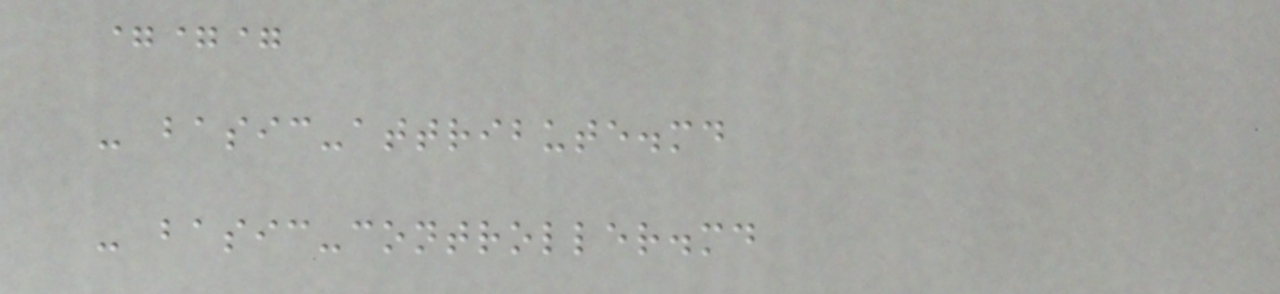===
- basic-attribute.md
- basic-controller.md
